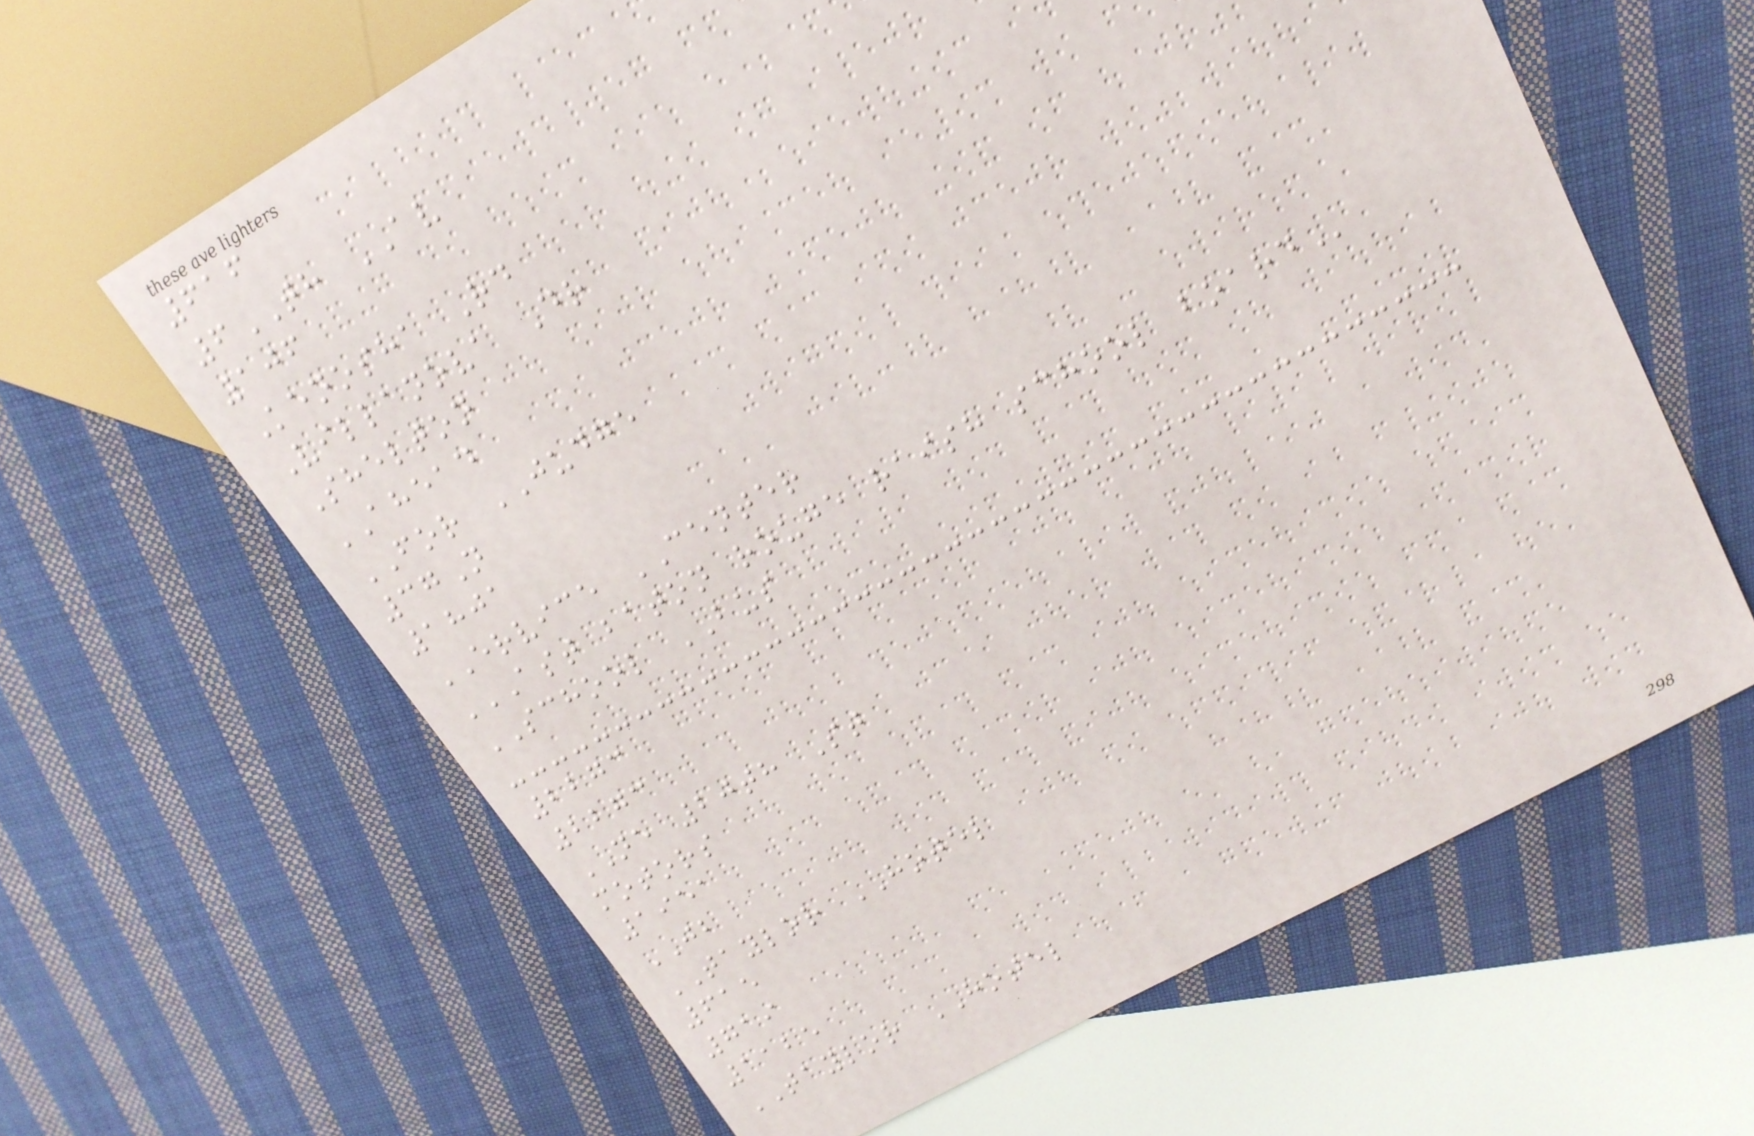616
6TH AV
106
Kenosha Rd
Villanova Dr
Shelton
AHEAD
FOR JUDGE
37N
1801
ERVICE CENTER
AST BATON ROUGE RAISH SCHOOL BOARD
SCHOOL BUS
2273
2273
NE 20th St
motors
1951
JB
TAYLOR HOTEL
615
719
1125
TAYLOR HOTEL
